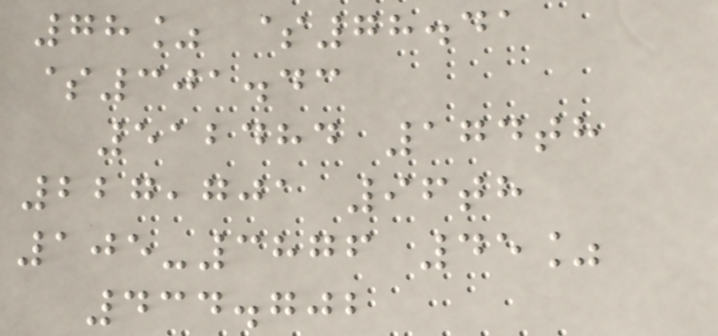78% $78.41
$301.43
512484 174th
227,701 96th
105-3876 45%
434.702
